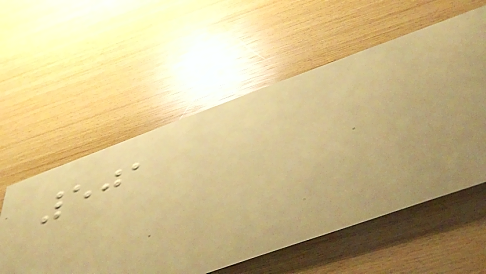501
